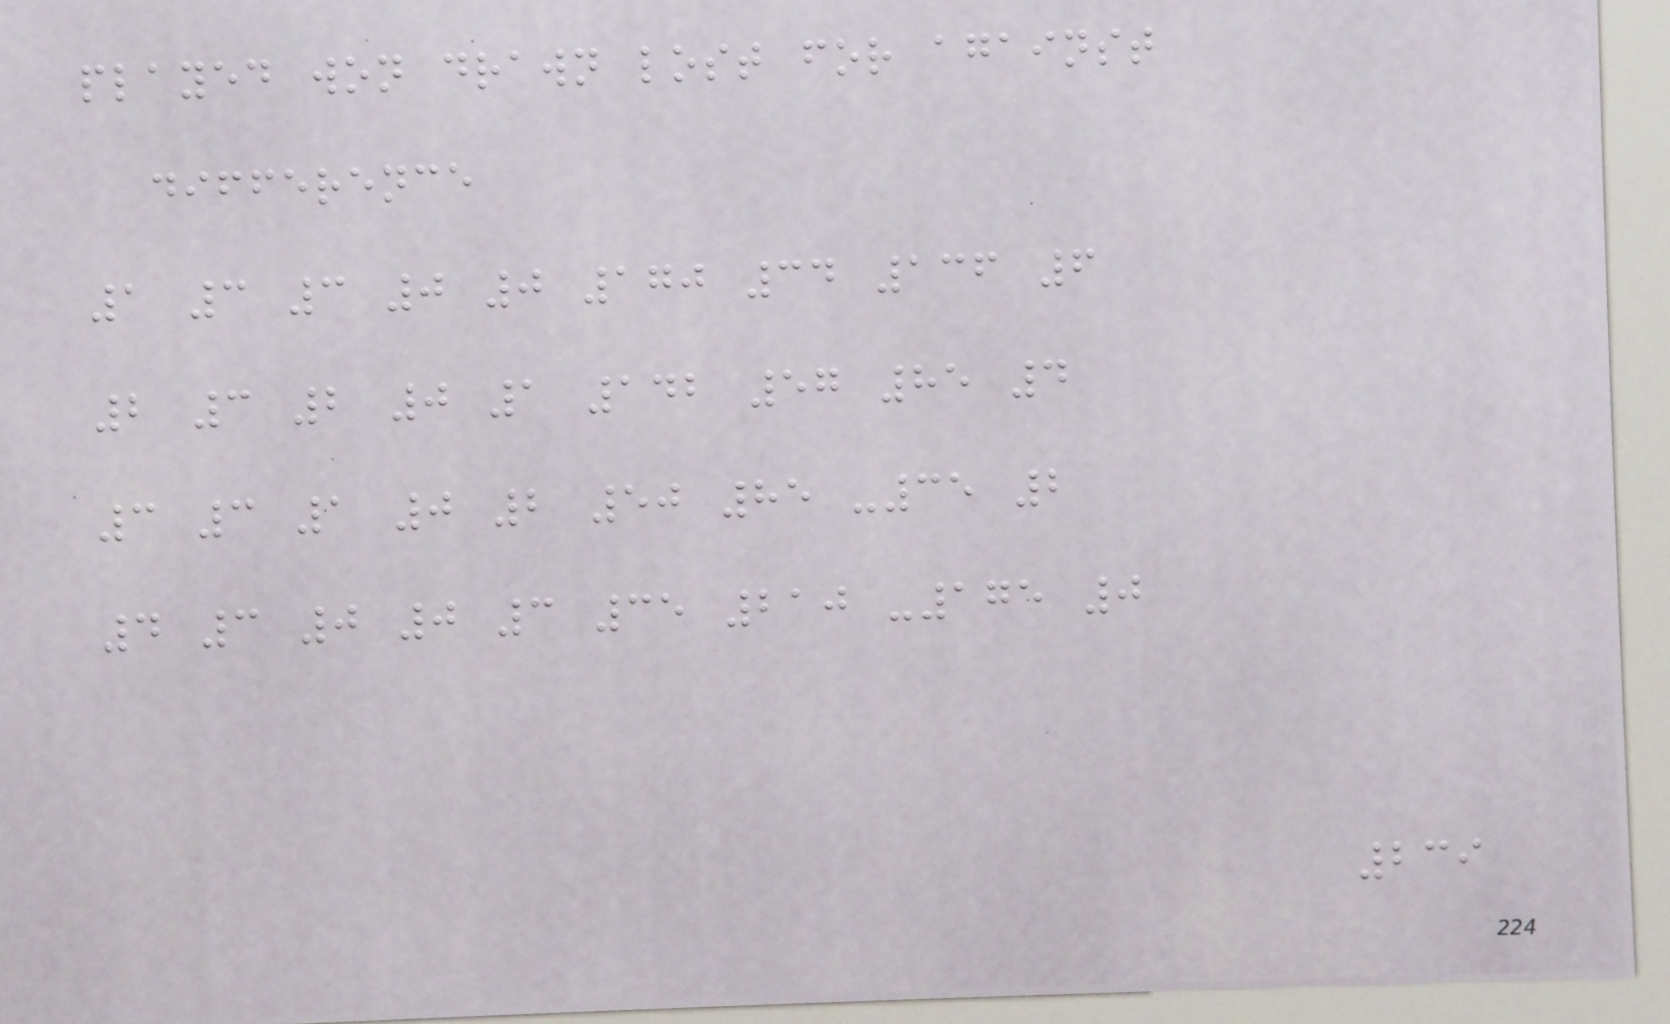played won drawn lost for against
difference
1 3 3 0 0 170 34 136 6
2 3 2 0 1 142 57 85 4
3 3 1 0 2 50 85 -35 2
4 3 0 0 3 35 210 -175 0
239
